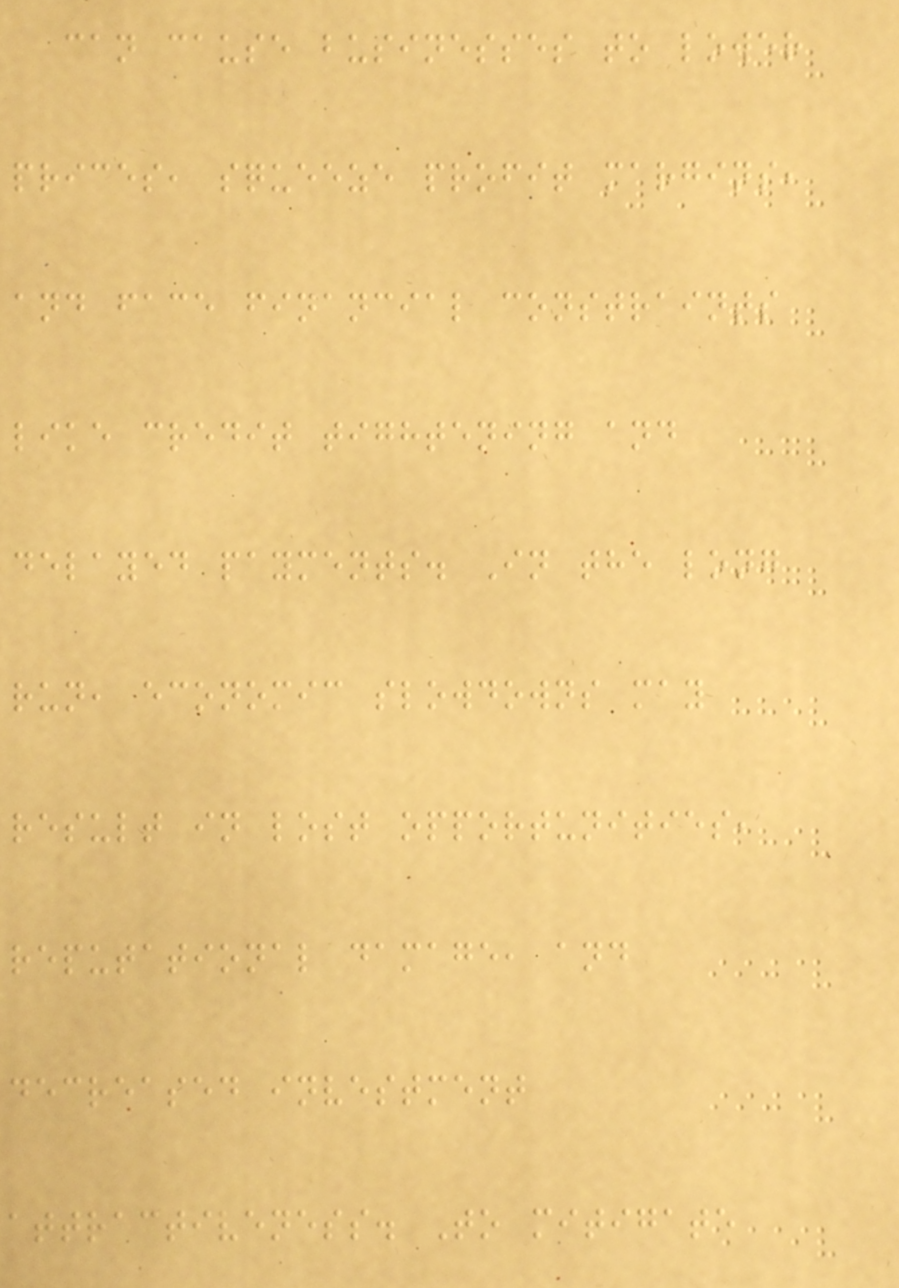can cause businesses to lower
prices, squeeze profit margins,
and face financial constraints
like credit tightening and
delayed payments. In the long
run, economic slowdowns may
result in lost opportunities,
reputational damage, and
decreased investment
attractiveness. To mitigate
